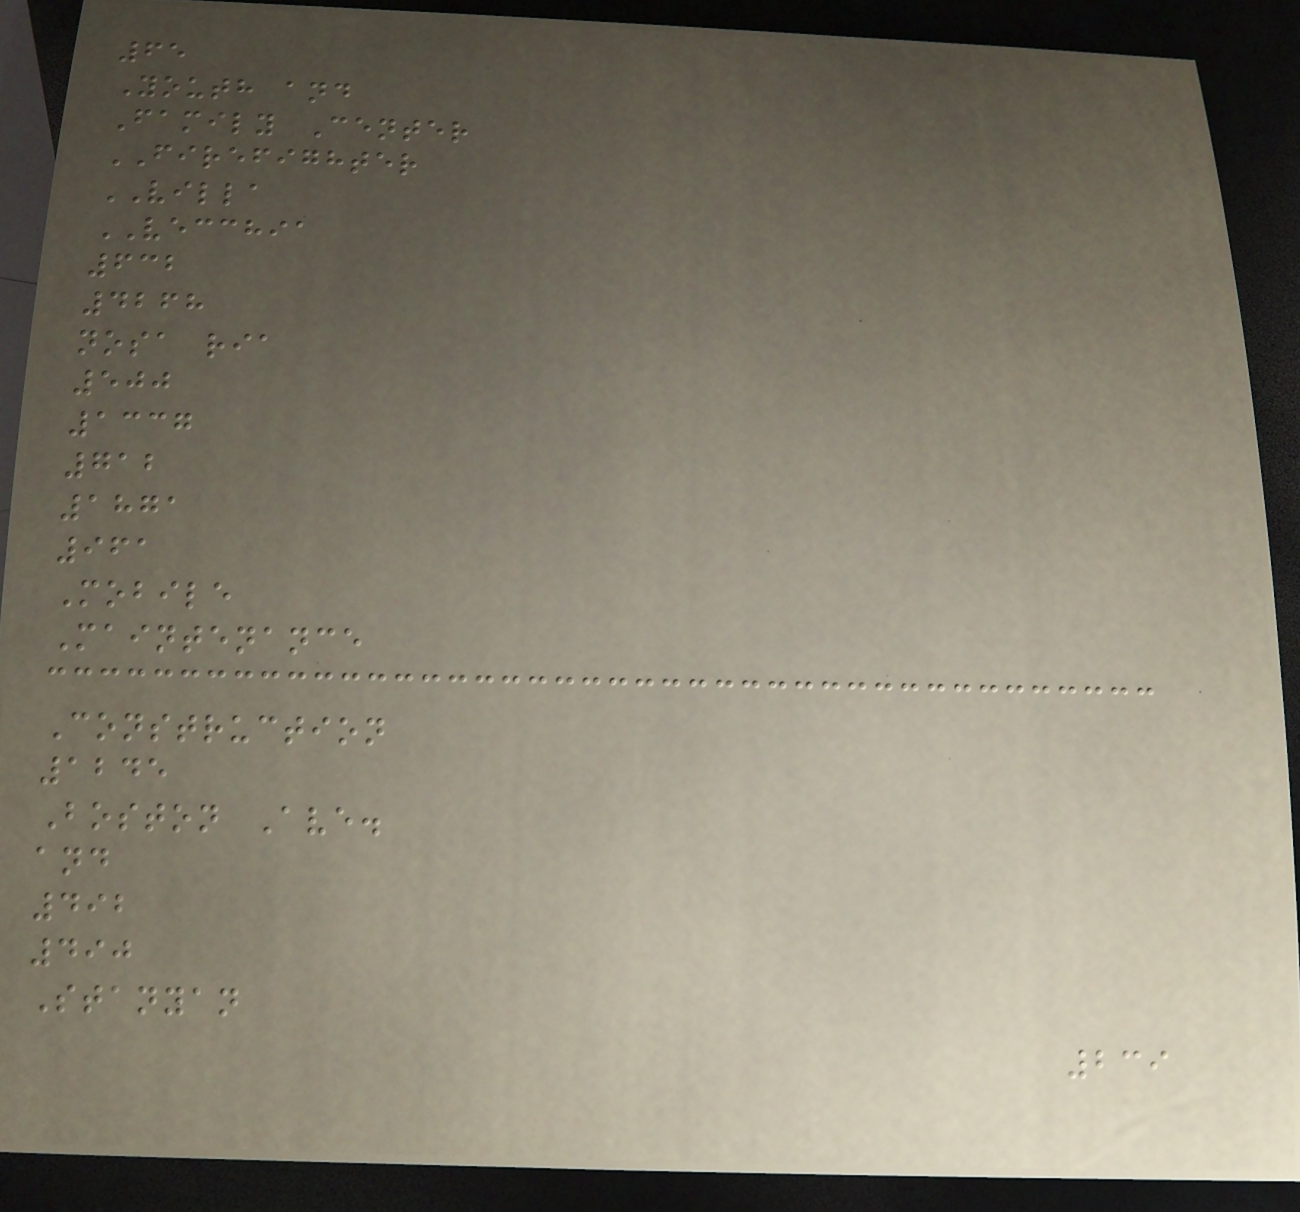65
Youth and
Family Center
FIREFIGHTER
VILLA
VECCHIA
632
4268
nosa ria
500
1337
712
1871
961
Mobile
Maintenance
Construction
1245
Boston Ave.
and
492
490
Stanyan
239
